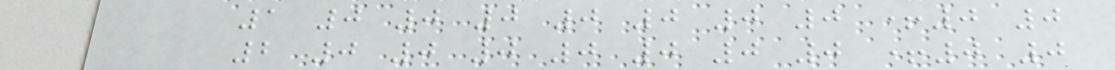1 0 0 0 0 0 0 0 +0 0
2 0 0 0 0 0 0 0 +0 0
